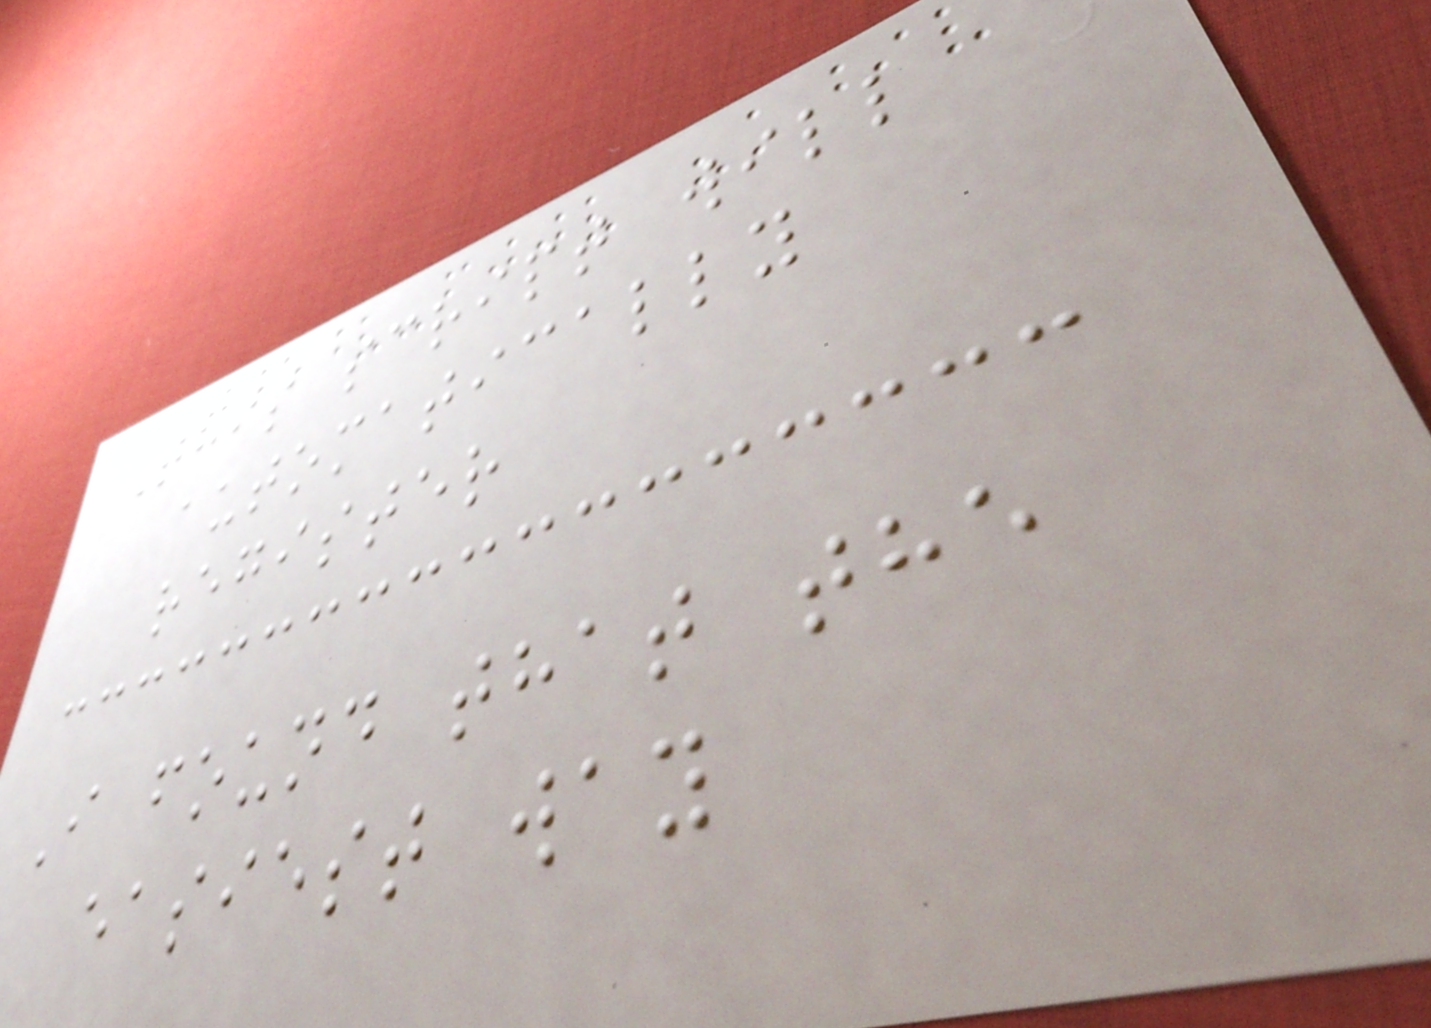This script will
automatically
register
I found that the
easiest way
